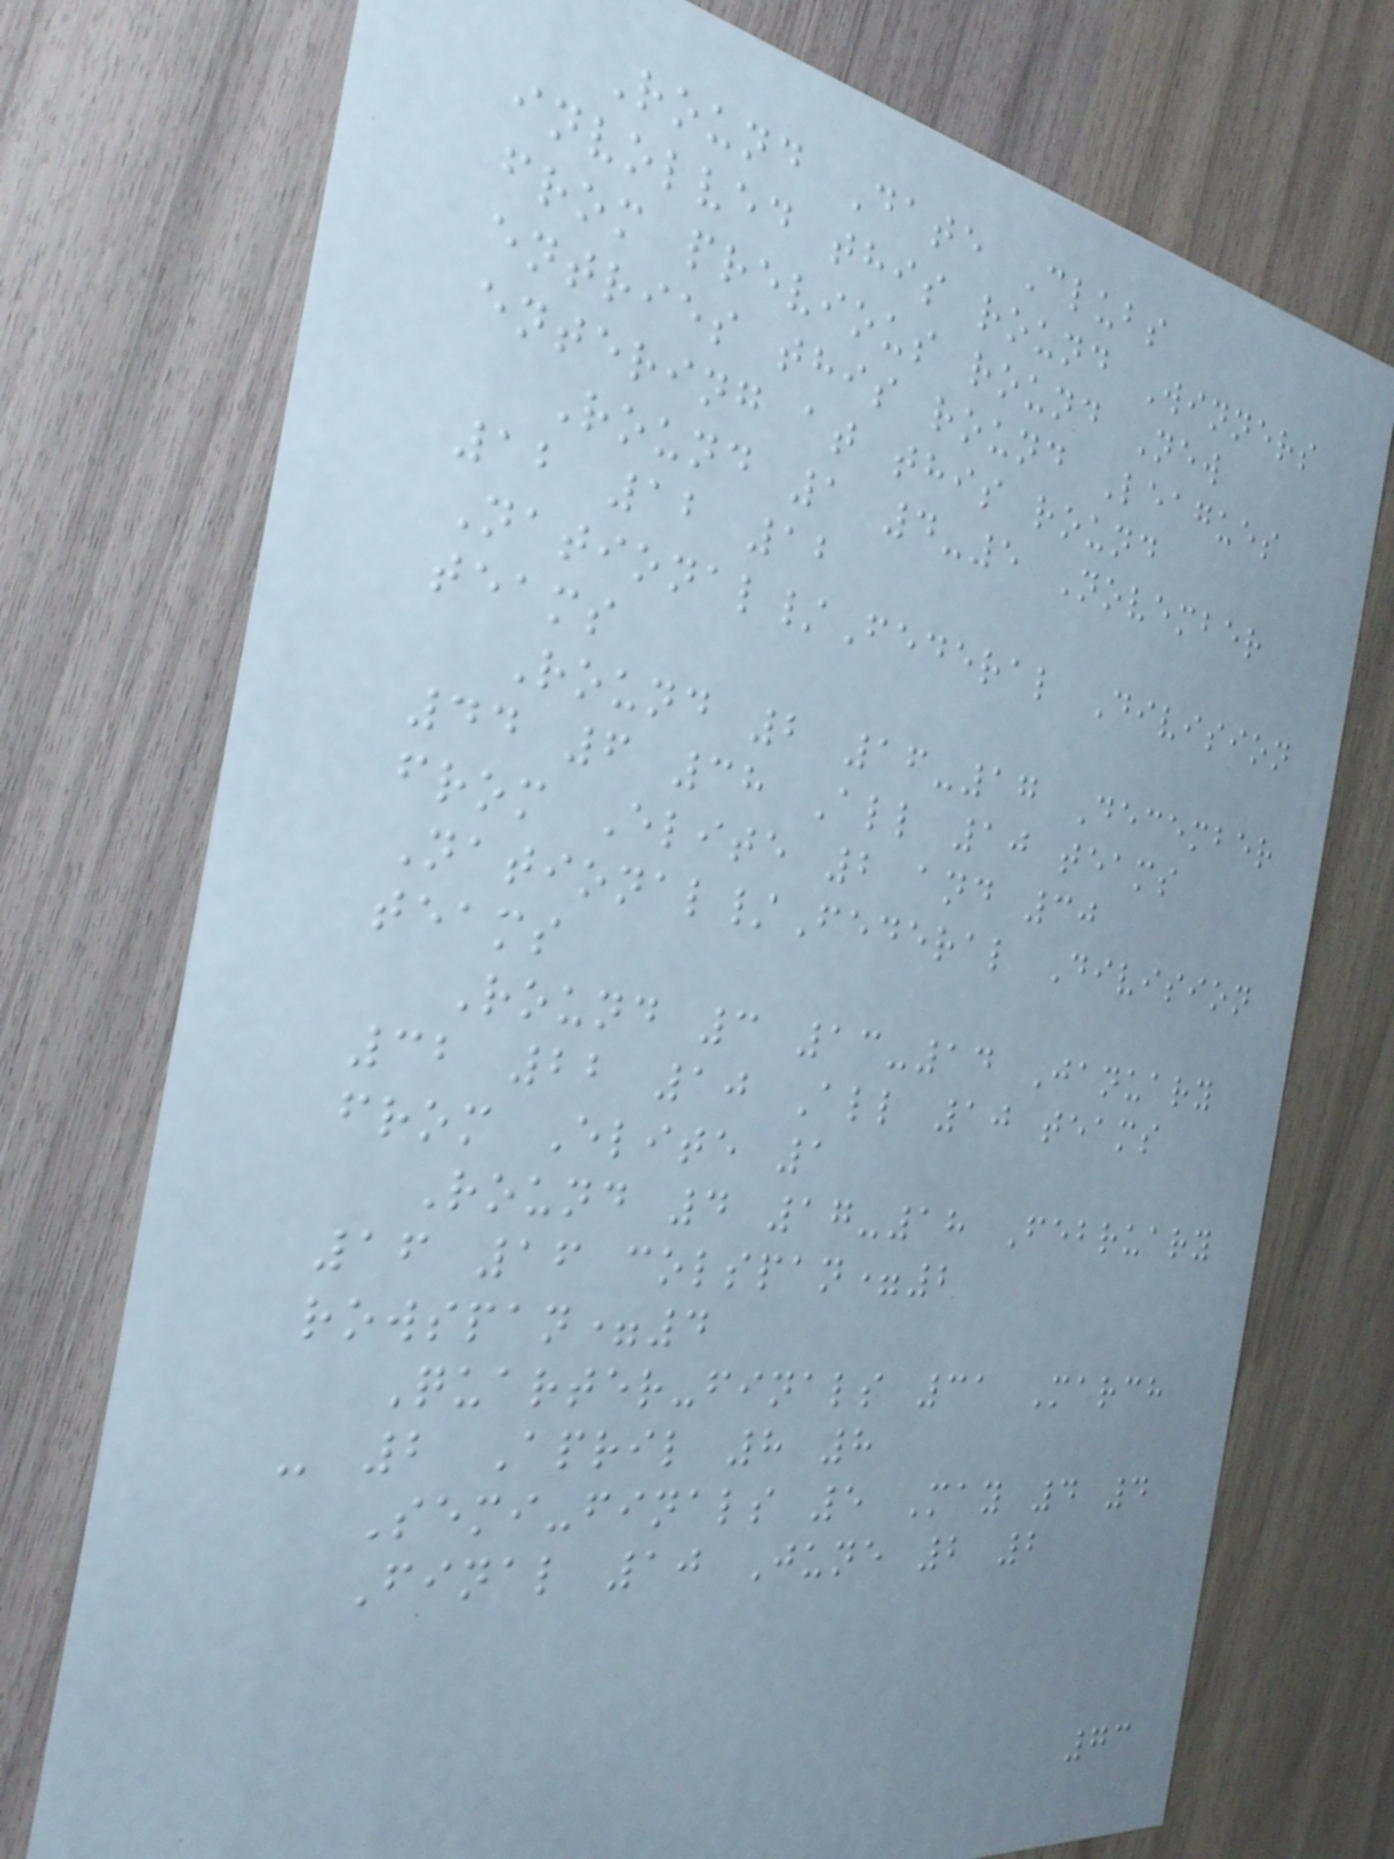Round Date Clubs
involved this round Winners
from previous round New
entries this round Leagues
entering at this round
Round 1 4-5 November
12 12 12
National/Federal Division
teams
Round 2 16-17 December
44 6 38 All 10 teams
from Elite 2 and 30
National/Federal Division
teams
Round 3 13-14 January
32 22 10 All 10 teams
from Elite 1
Round 4 17-18 February
16 16 colspan=2
rowspan=4
Quarter-finals 31 March
- 2 April 8 8
Semi-finals 5 May 4 4
Final 10 June 2 2
73
